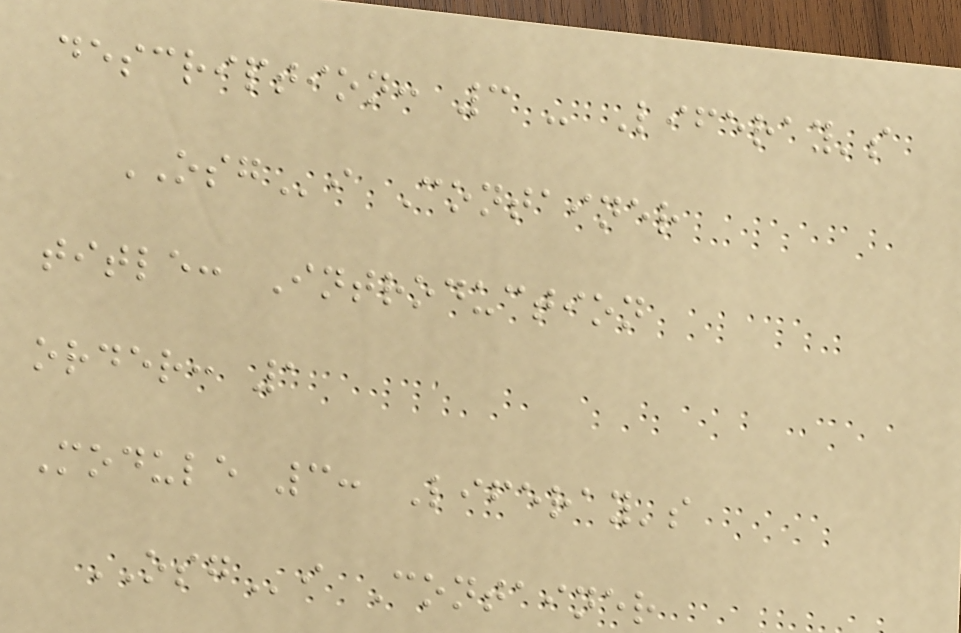description: 3 - Liferay's
OSGi Container
title: Introduction
order: 1
Module 3: Liferay's
OSGi Container
